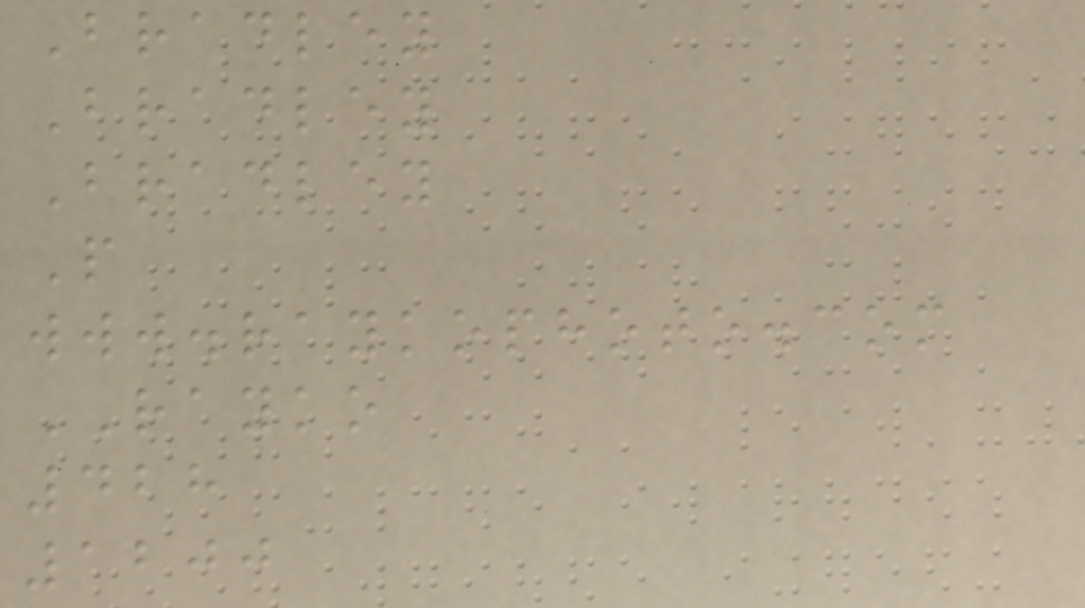Bradley
Bradley
Bradley
P
www.raykophoto.com
RAYKO
428
1200
